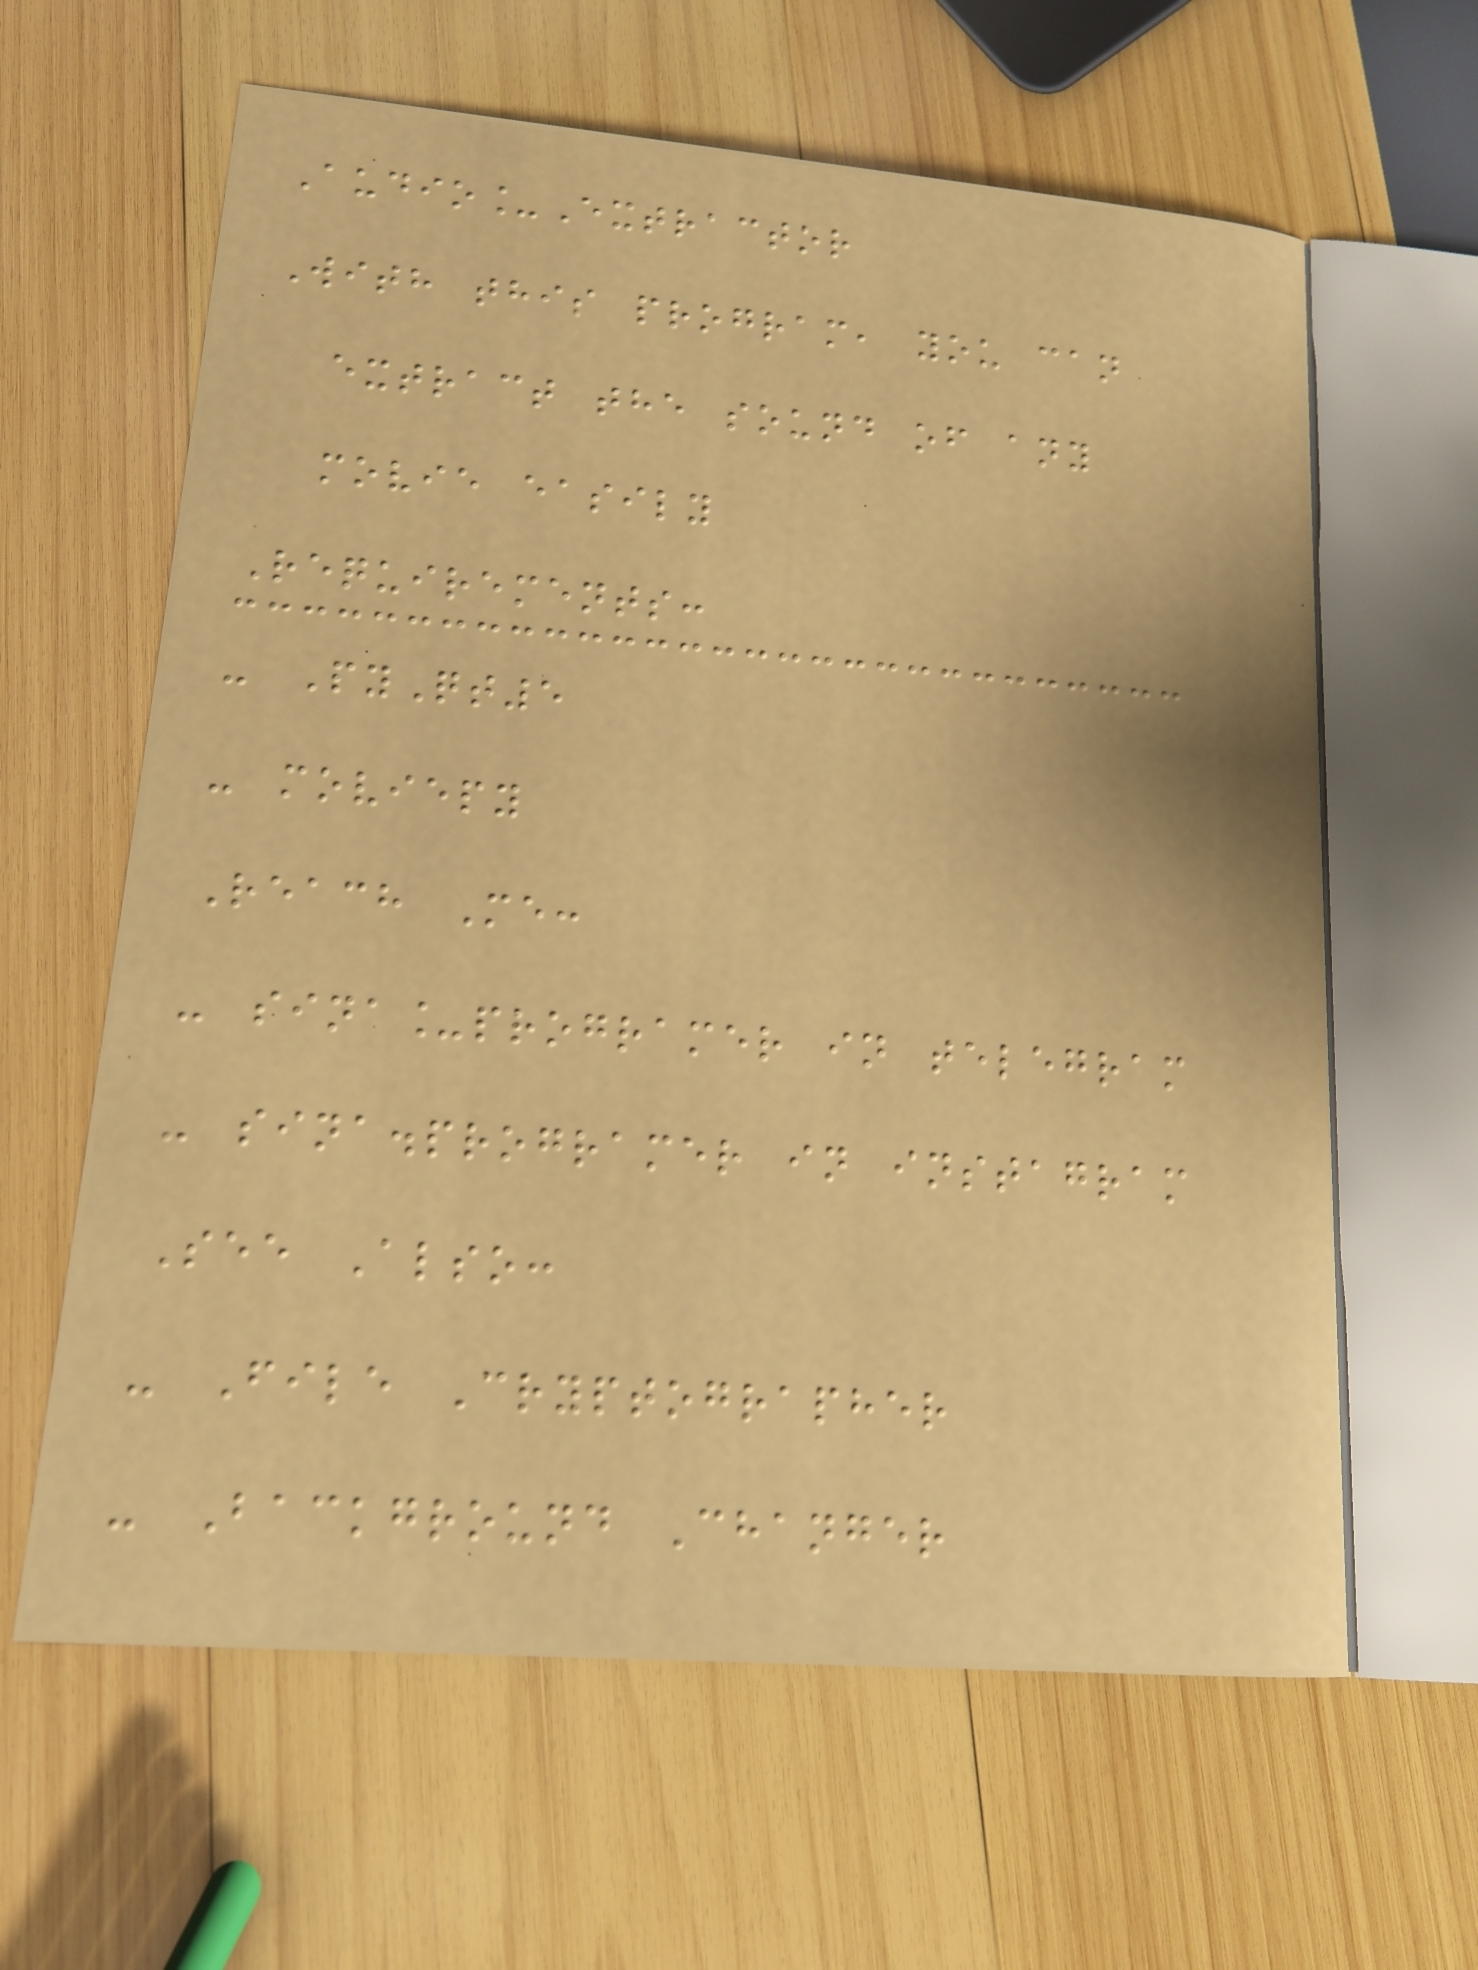Audio_Extractor
With this program, you can
extract the sound of any
movie easily
Requirements:
- PyQt5
- moviepy
Reach Me:
- sina_programer in telegram
- sina.programer in instagram
See Also:
- File Cryptographer
- Background Changer
